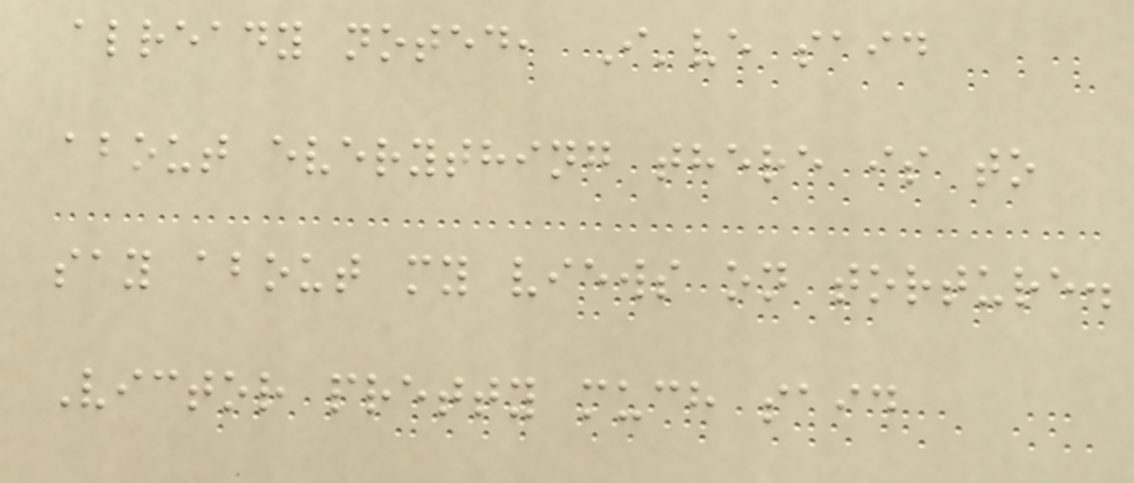already noted, I've said
about everything there is to
say about my views on torture.
Victor pretty much said
